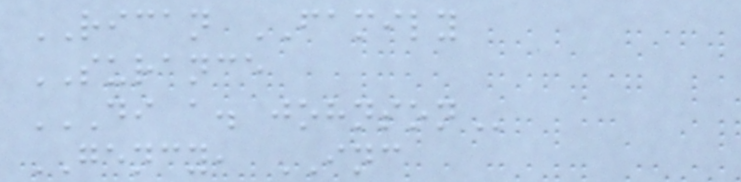RICAN FAMILY
SURANCE
DI A. JOHNSON
GENCY, INC
